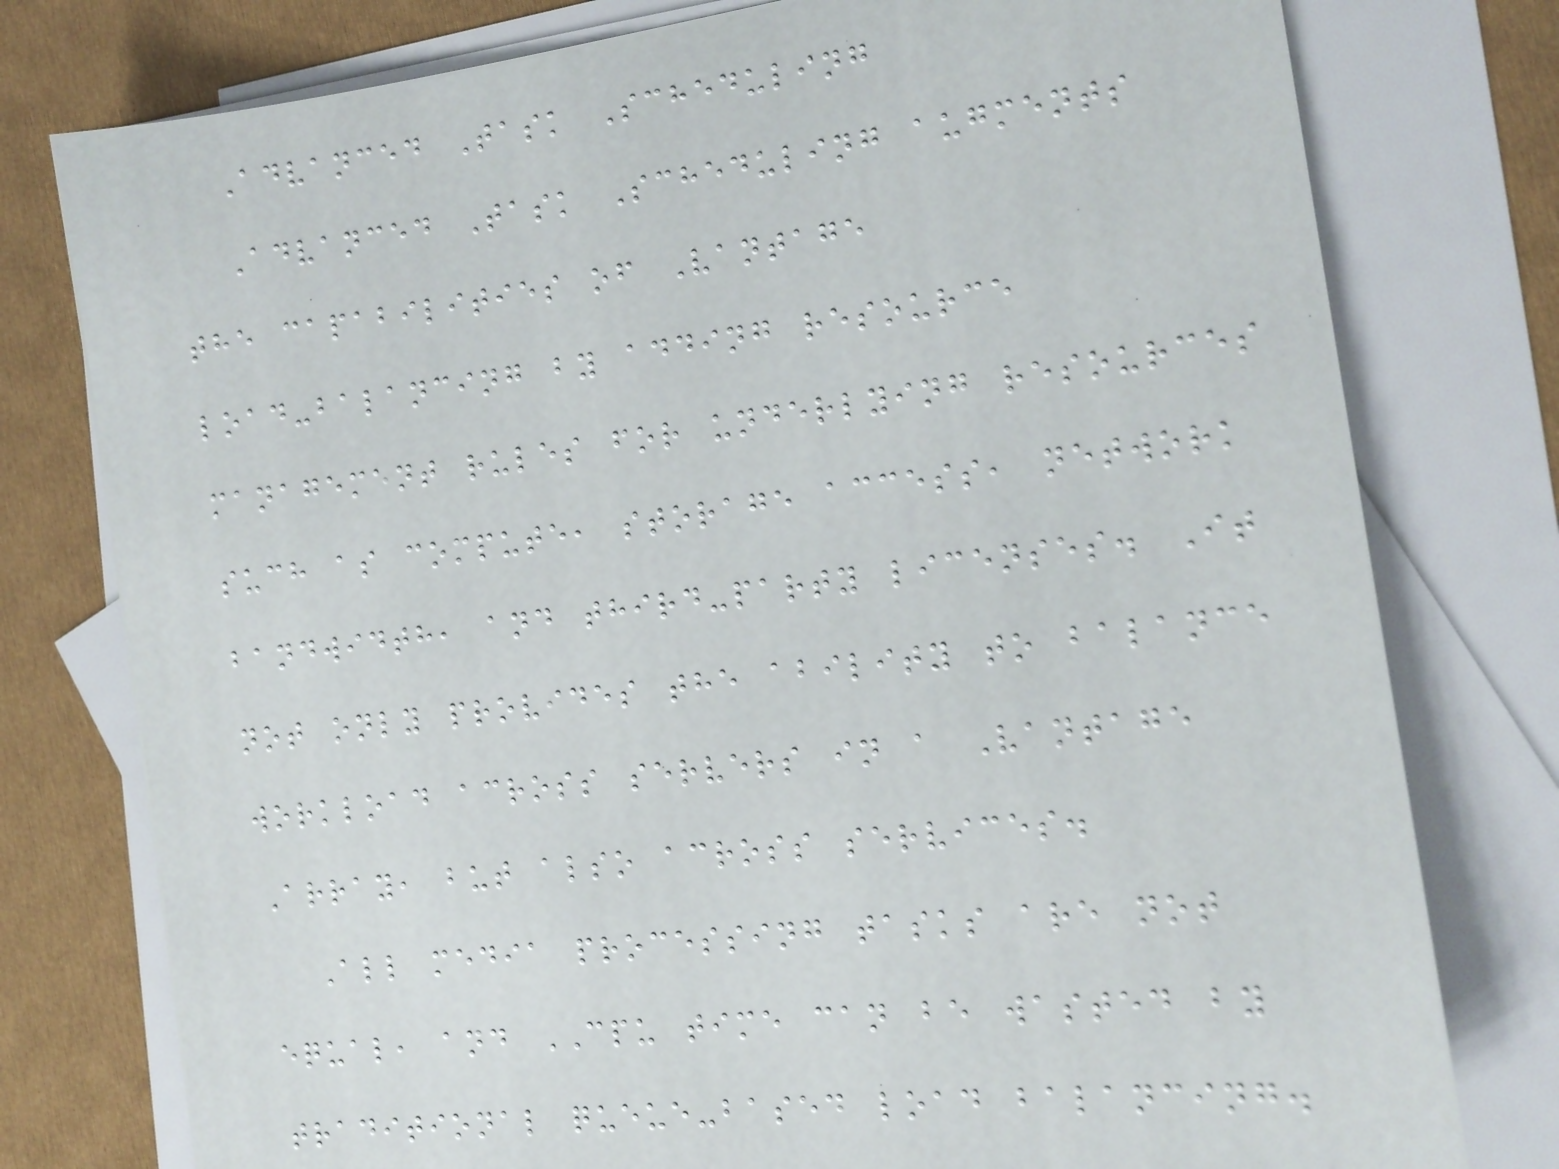Advanced Task Scheduling
Advanced Task Scheduling augments
the capabilities of Vantage
load-balancing by adding resource
management rules for underlying resources
such as compute, storage access, network
bandwidth, and third-party licenses. It
not only provides the ability to balance
workload across servers in a Vantage
Array, but also across services.
All media processing tasks are not
equal, and CPU time can be wasted by
traditional queue-based load balancing.
